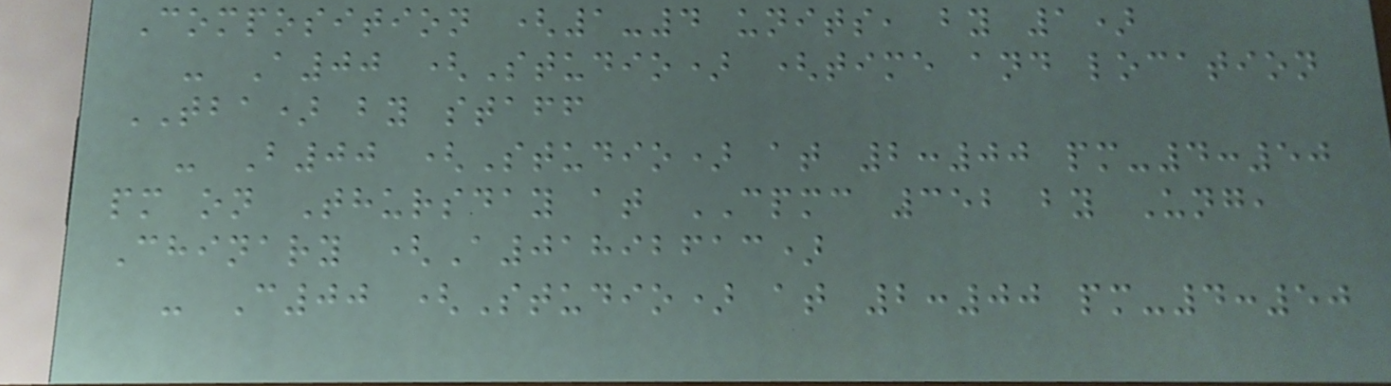Composition (1-4 units, by 1)
- A00 (Studio) (time and location
TBA) by staff
- B00 (Studio) at 2:00 pm-4:50
pm on Thursday at CPMC 352 by Ung,
Chinary (A01892613)
- C00 (Studio) at 2:00 pm-4:50
